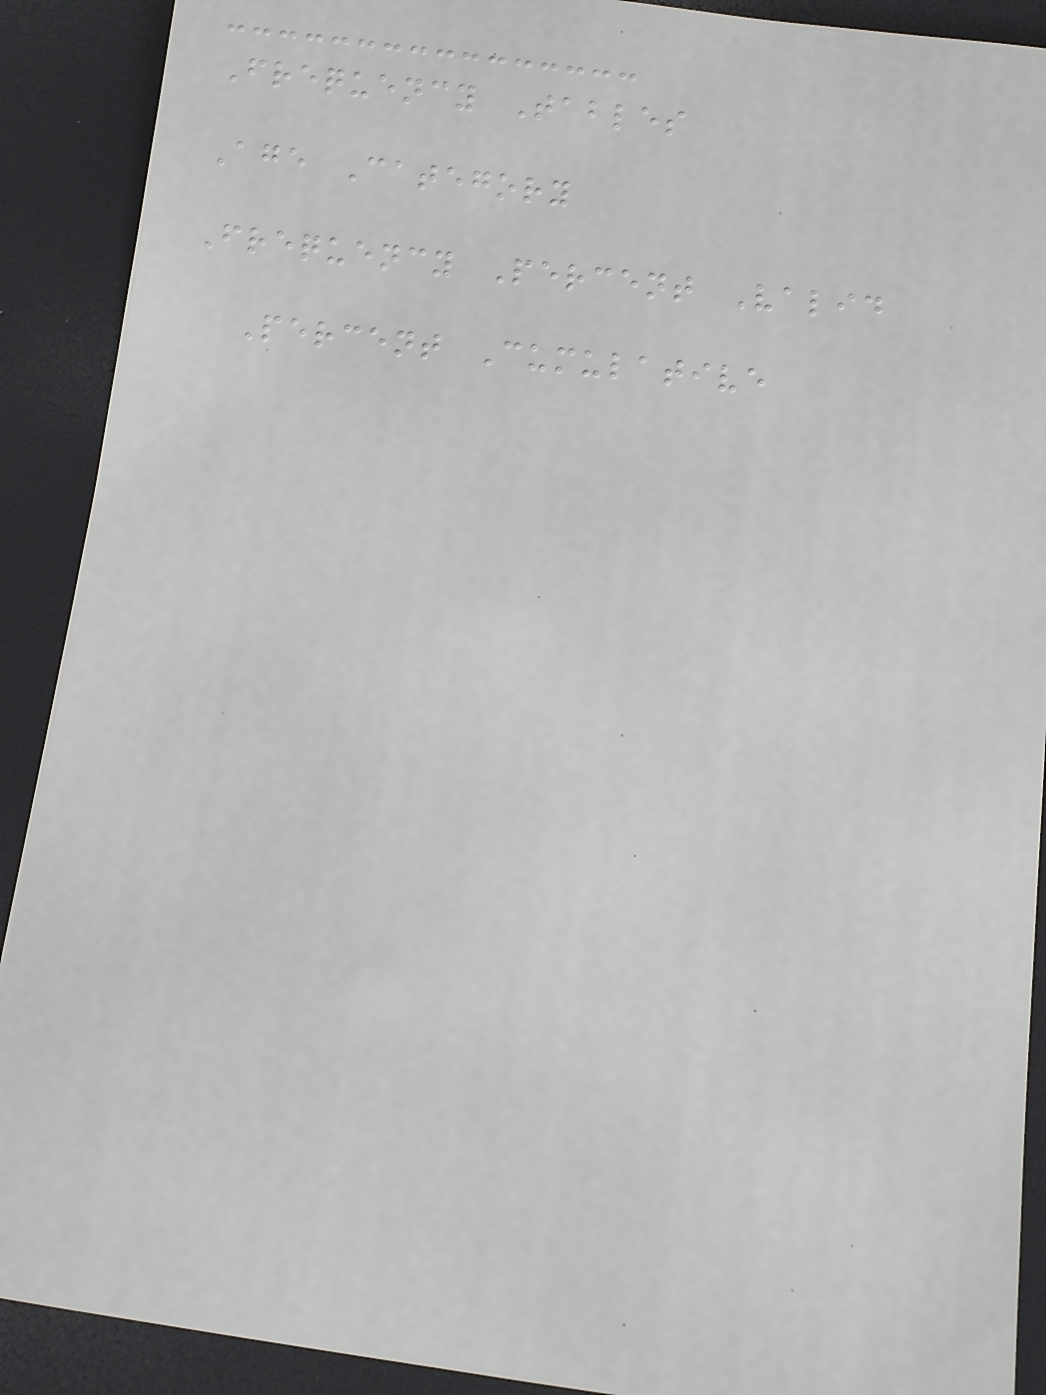Frequency Tables
Age Category
Frequency Percent Valid
Percent Cumulative
